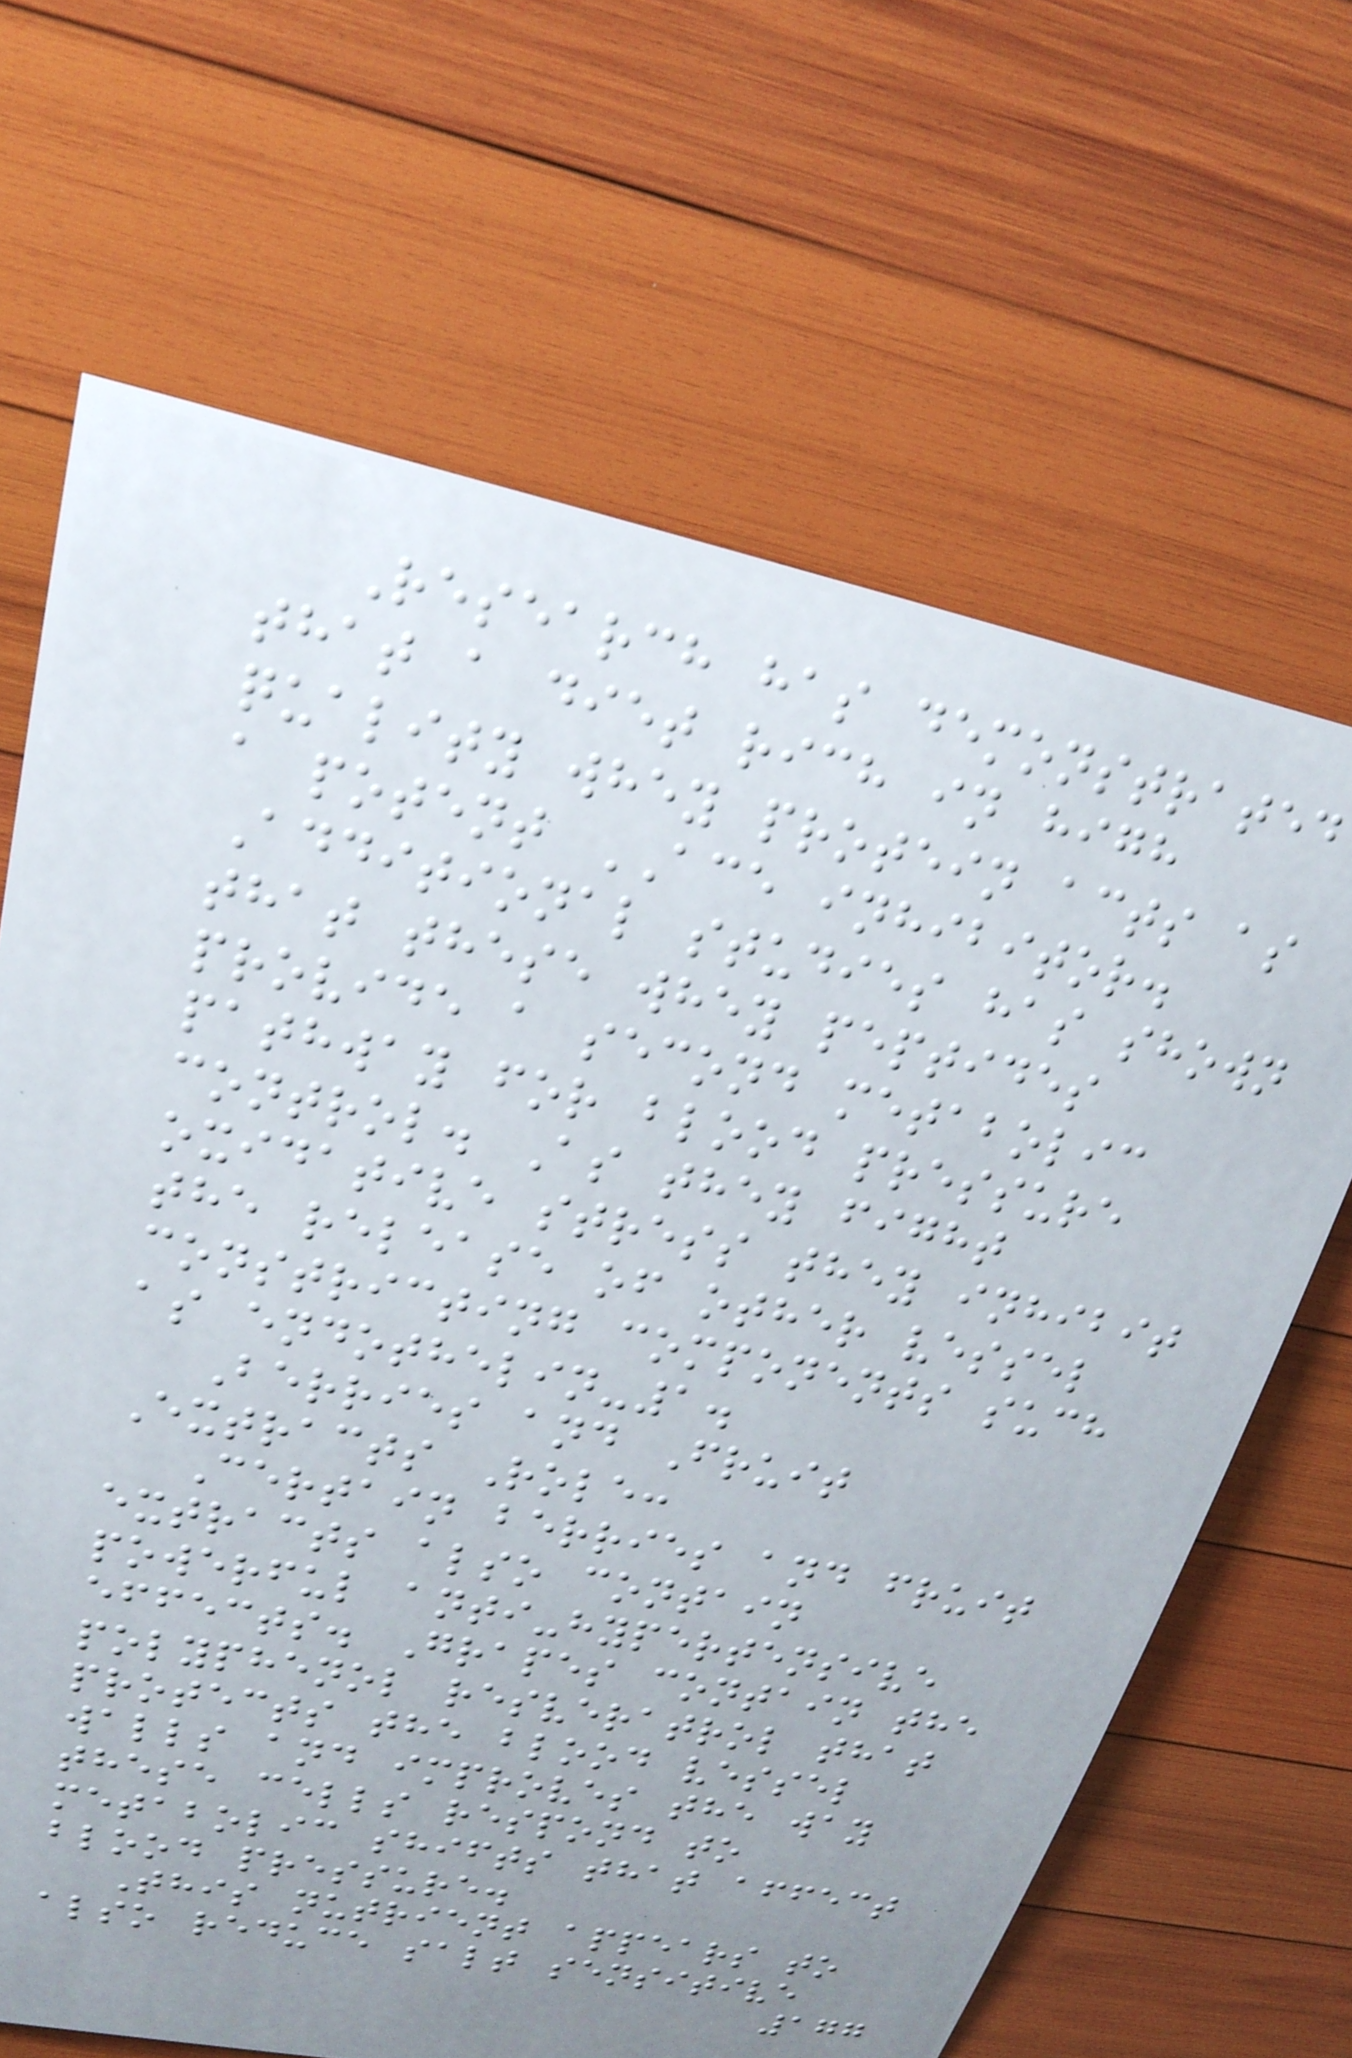Research has demonstrated
that a diet rich in high
quality whey protein acts as
a potent ACE inhibitor.
Additional studies has shown
that these whey peptides
provide a second metabolic
pathway for blood pressure
control. As they fight
oxidative stress they inhibit
the release of other vessel
constricting components such
as endothelin-1.
Berries and Fruit
Extracts Role:
Certain berries and fruit
extracts also contain
powerful anti-hypertensive
effects. Grapes contain the
polyphenol resveratrol that
protects the blood vessel
walls and improves the way
these cells respond to
metabolic shifts that affect
blood pressure.
This nutrient appears to
also reduce salt sensitive
177
